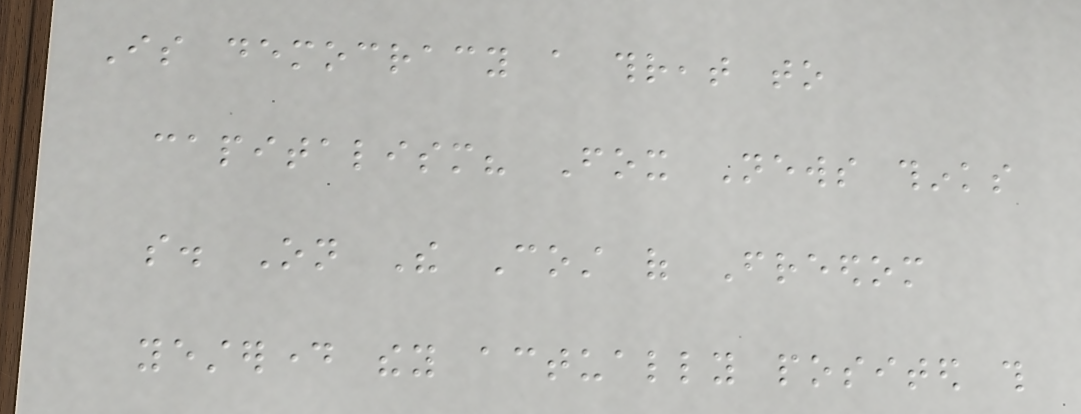Is democracy a threat to
capitalism? Fox News thinks
so. On The Cost of Freedom
yesterday they actually posited this
